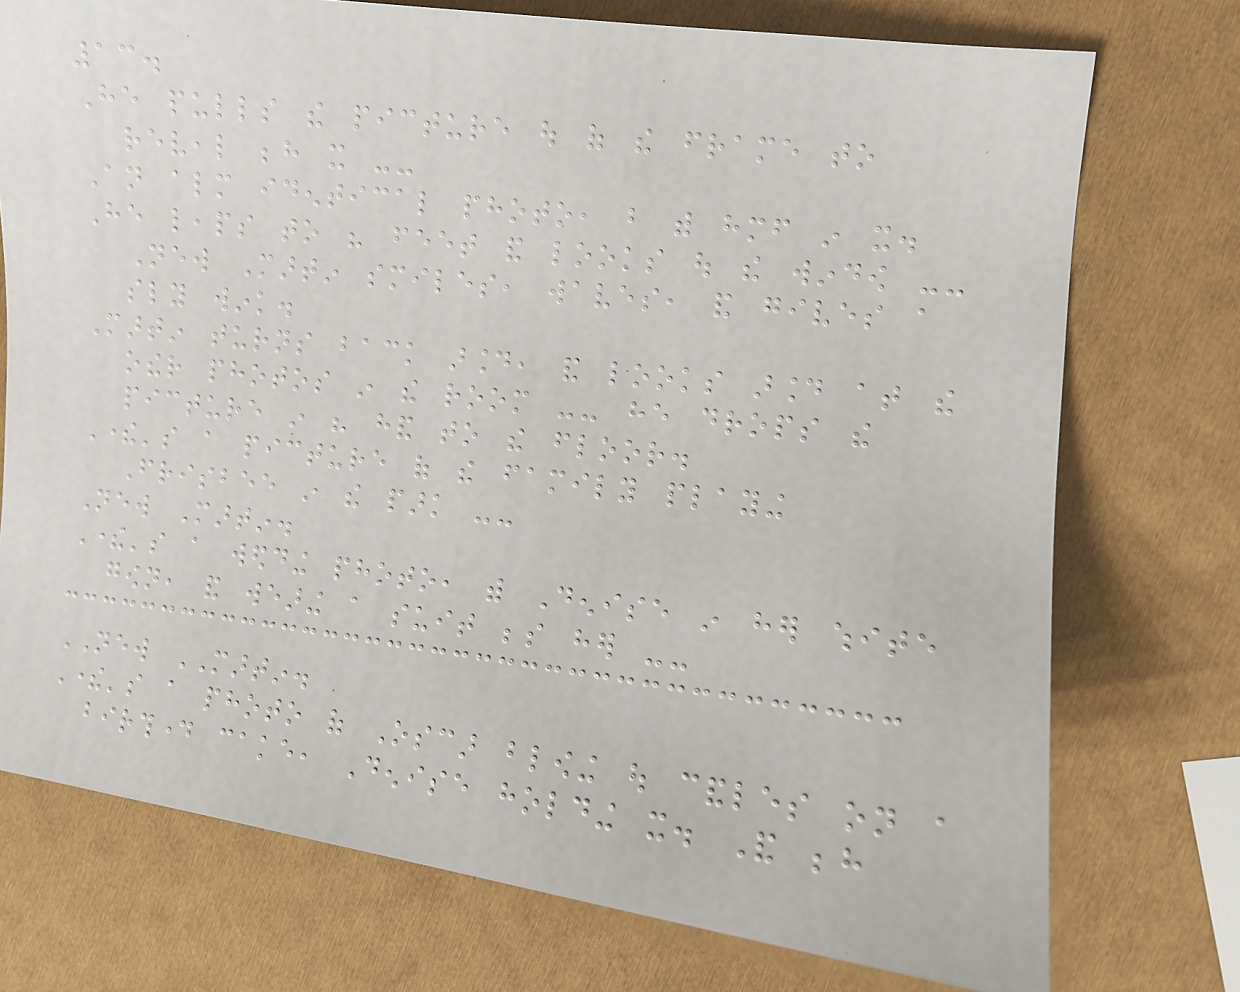13.
He pulls the picture out of the frame to
reveal behind it --
An almost identical photo, but with himself in it.
He leaps to his feet and looks out the window --
New Martin smiles, waves, and gives a
sly wink.
Martin turns back around, and looks around at the
other photos in the room -- he drops the
picture in his hand to the floor.
There's a picture of the family playing
Frisbee in the park --
New Martin.
There's a wedding photo, with Denise in her white
gown, and wearing a suit beside her --
NEW MARTIN.
There's a photo of Oscar blowing out candles on a
birthday cake, Denise holding it. And behind
